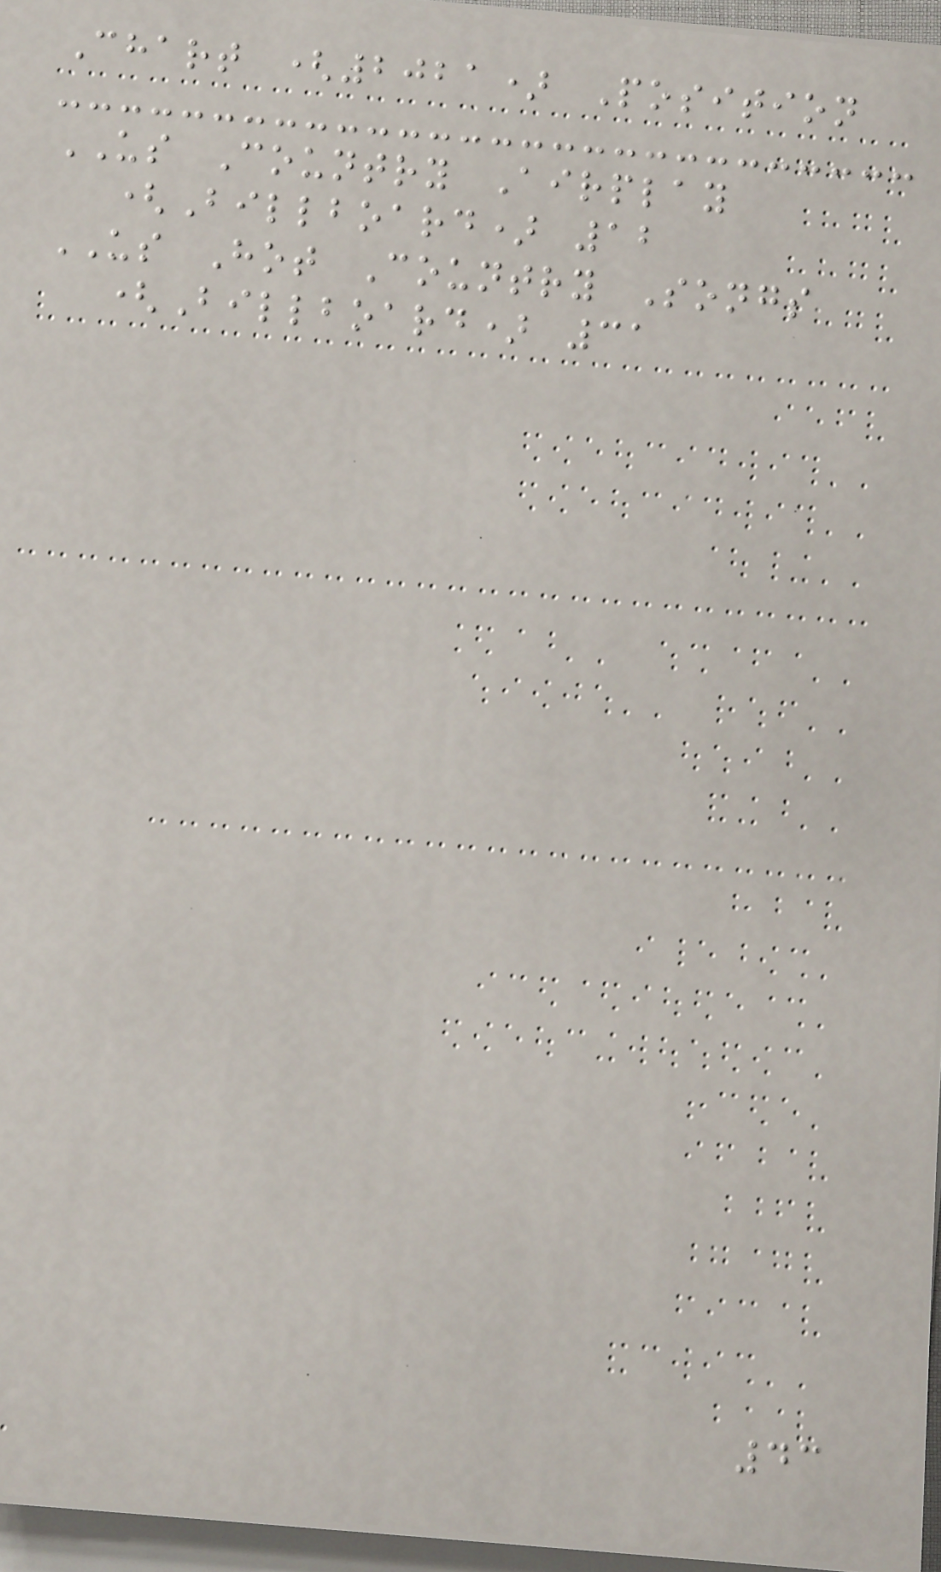Chart (2021) Position
US Country Airplay
(Billboard) 12
US Hot Country Songs
(Billboard) 31
43
